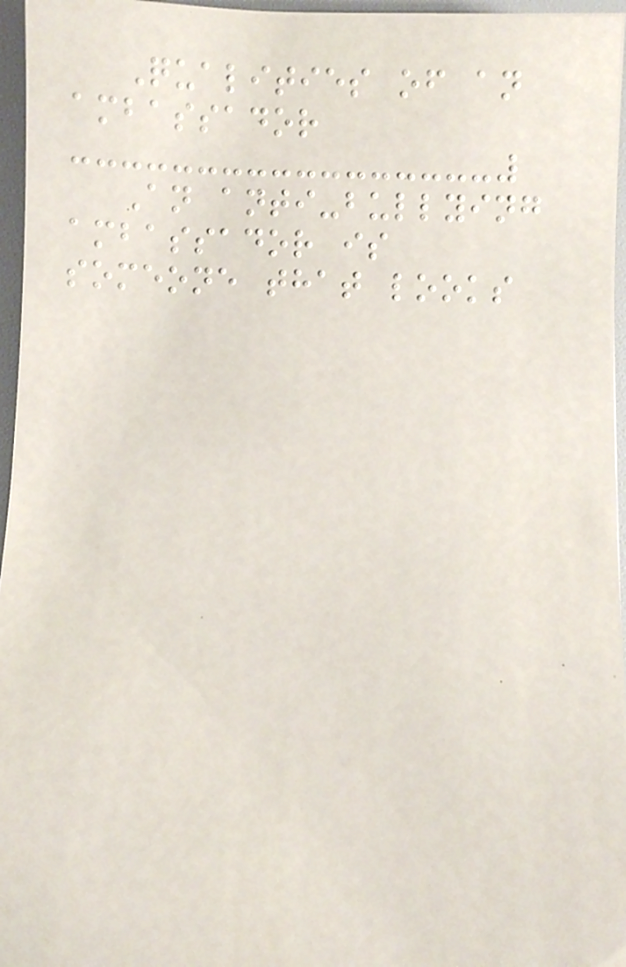Qualities of an
ambassador
An anti-bullying
ambassador is
someone that looks
